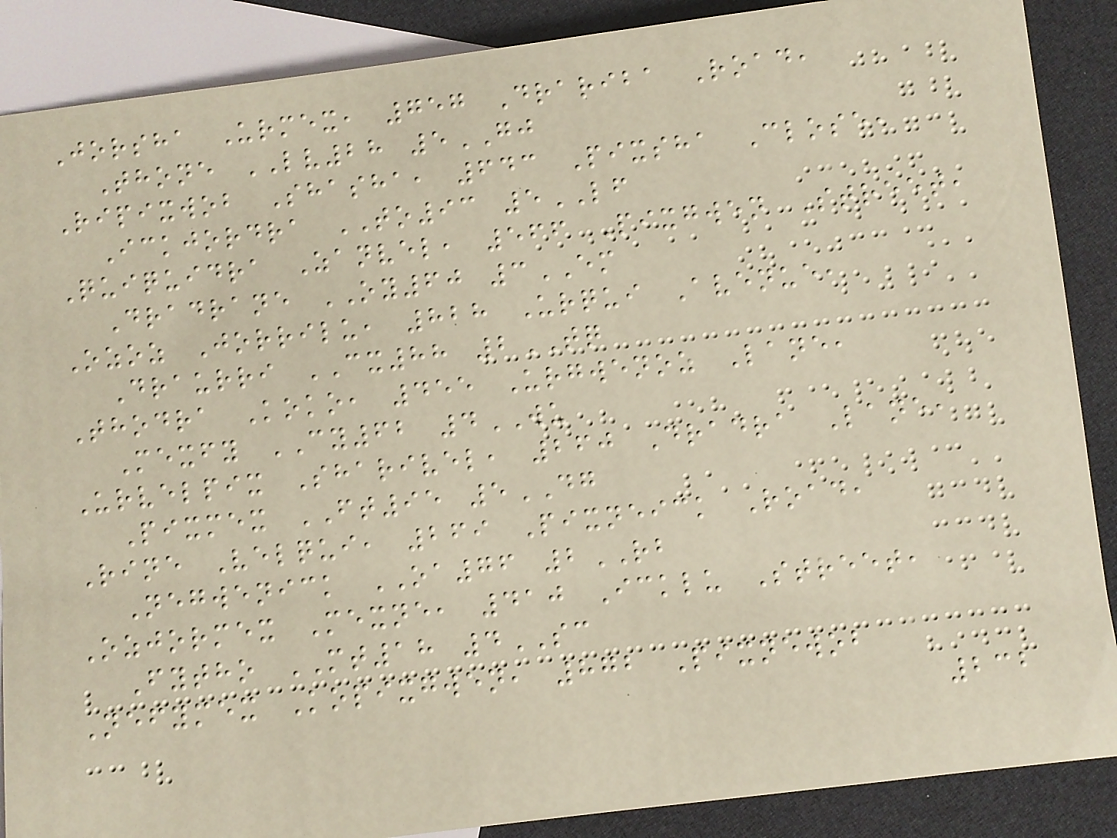Jorsha Urmex, 757 Drariba Road,
Thone LV28 5GJ
Ripixwob Shasha, 643 Pixsha Close,
Ickjordra TO93 5LF
Quiquidra Zanvel, 566 Pixgwen Street,
Dradrane OY60 3EM
Ozoz Jorrilu, 828 Urqui Avenue,
Draurri CX88 2TQ
Thodra Koko, 455 Urgwenoz Lane,
Mexfy CY62 4WU
Urvelpix Sharivel, 260 Dradra Lane,
Pixmex FT95 5DG
Rine Velqui, 269 Pixneick Road,
Negwenick OA76 2RB
Ozjormex Mexne, 410 Icklu Street,
Fytho MT18 4SC
Nefymex Kopixgwen, 872 Pixnewob
232
